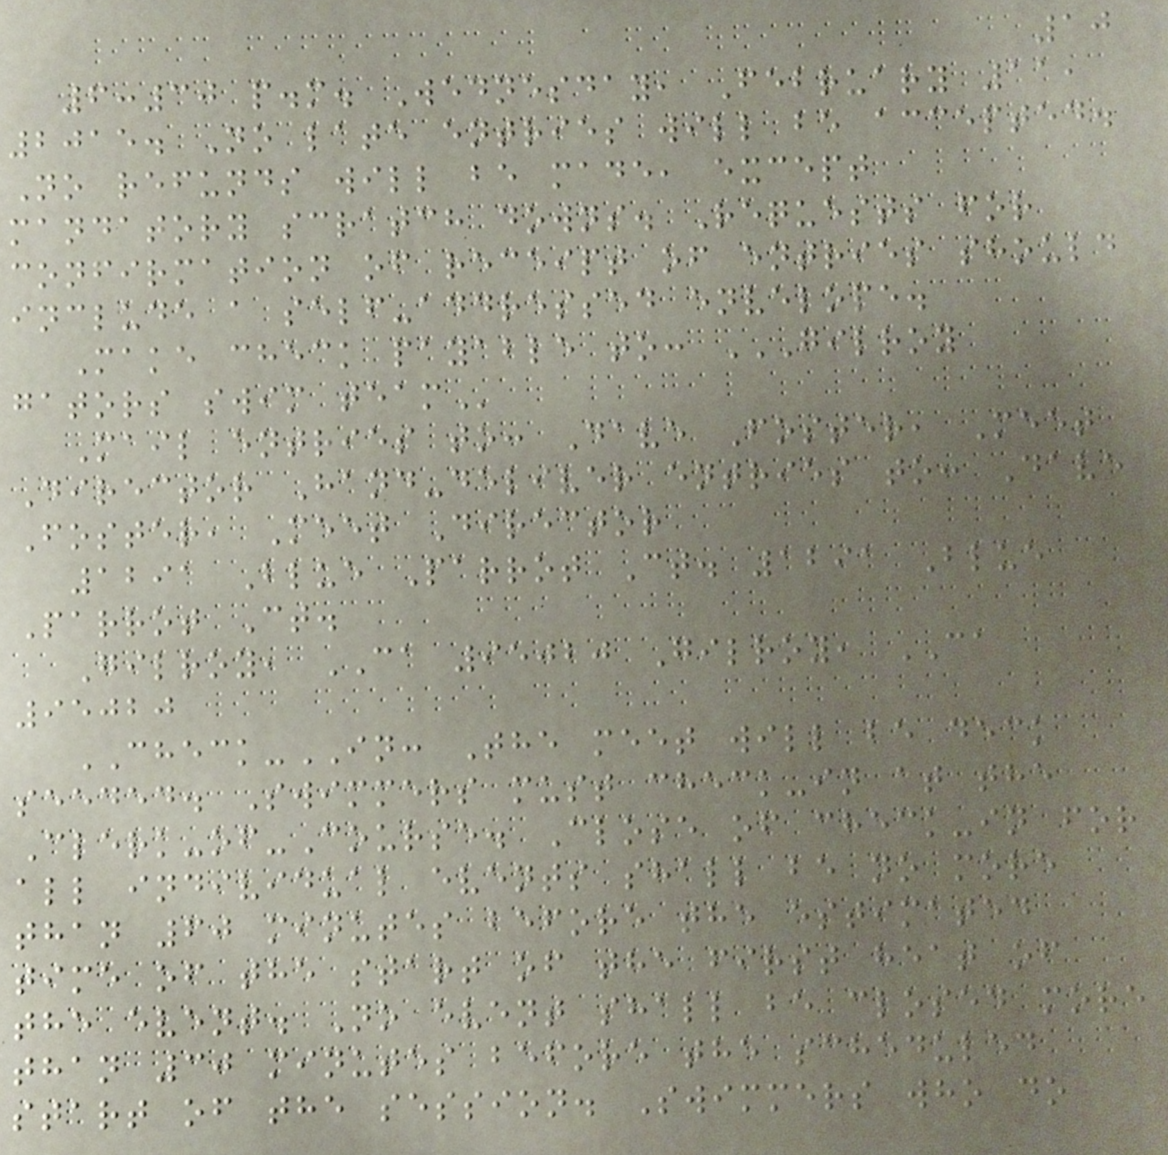10
6:30 p.m. Wednesday, February 11,
2015. No late entries will be accepted.
No refunds will be made, except
mandatory scratch downs. Requests for
confirmation of receipt of entries should
include a self-addressed envelope.
Make check payable to: GILROY
GATORS SWIM TEAM
Mail entries to: Dave Foster, Meet
Director Hand-deliver entries to: Dave
Foster, Meet Director
1291 Blue Parrot Ct. 1291 Blue
Parrot Ct.
Gilroy, CA 95020 Gilroy, CA
95020
CHECK-IN: The meet will be deck
seeded. Swimmers must check-in at the
Clerk-of-Course. Close of check-in for
all individual events shall be no more
than 60 minutes before the estimated
time of the start of the first heat of
the event. No event shall be closed more
than 30 minutes before the scheduled
start of the session. Swimmers who do
